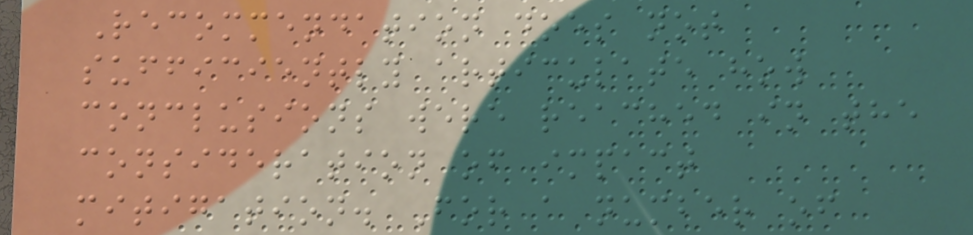Recommendation does not
sufficiently articulate how
conclusions were reached in the
consideration of impact
mitigation. For a number of
